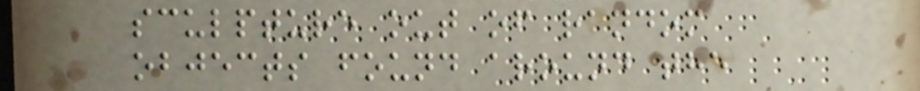sculpture out of random
objects found around the
